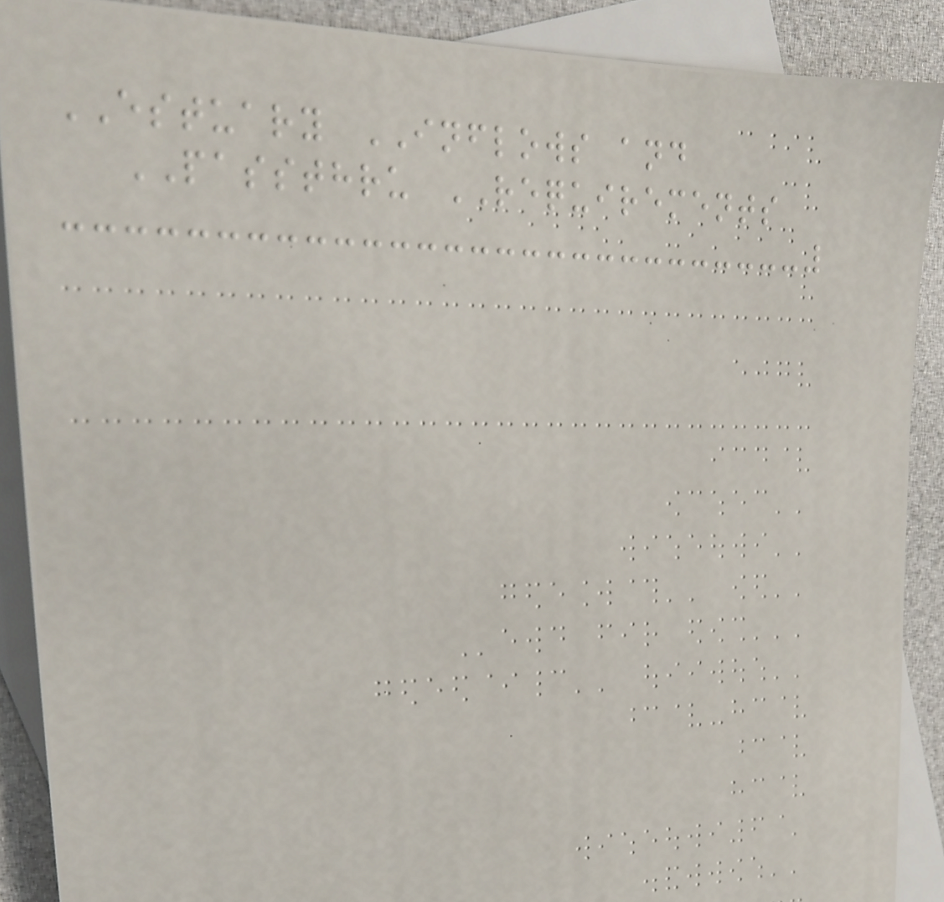ESTUARY INFLOWS and
PASSTHRU REQUIREMENTS
